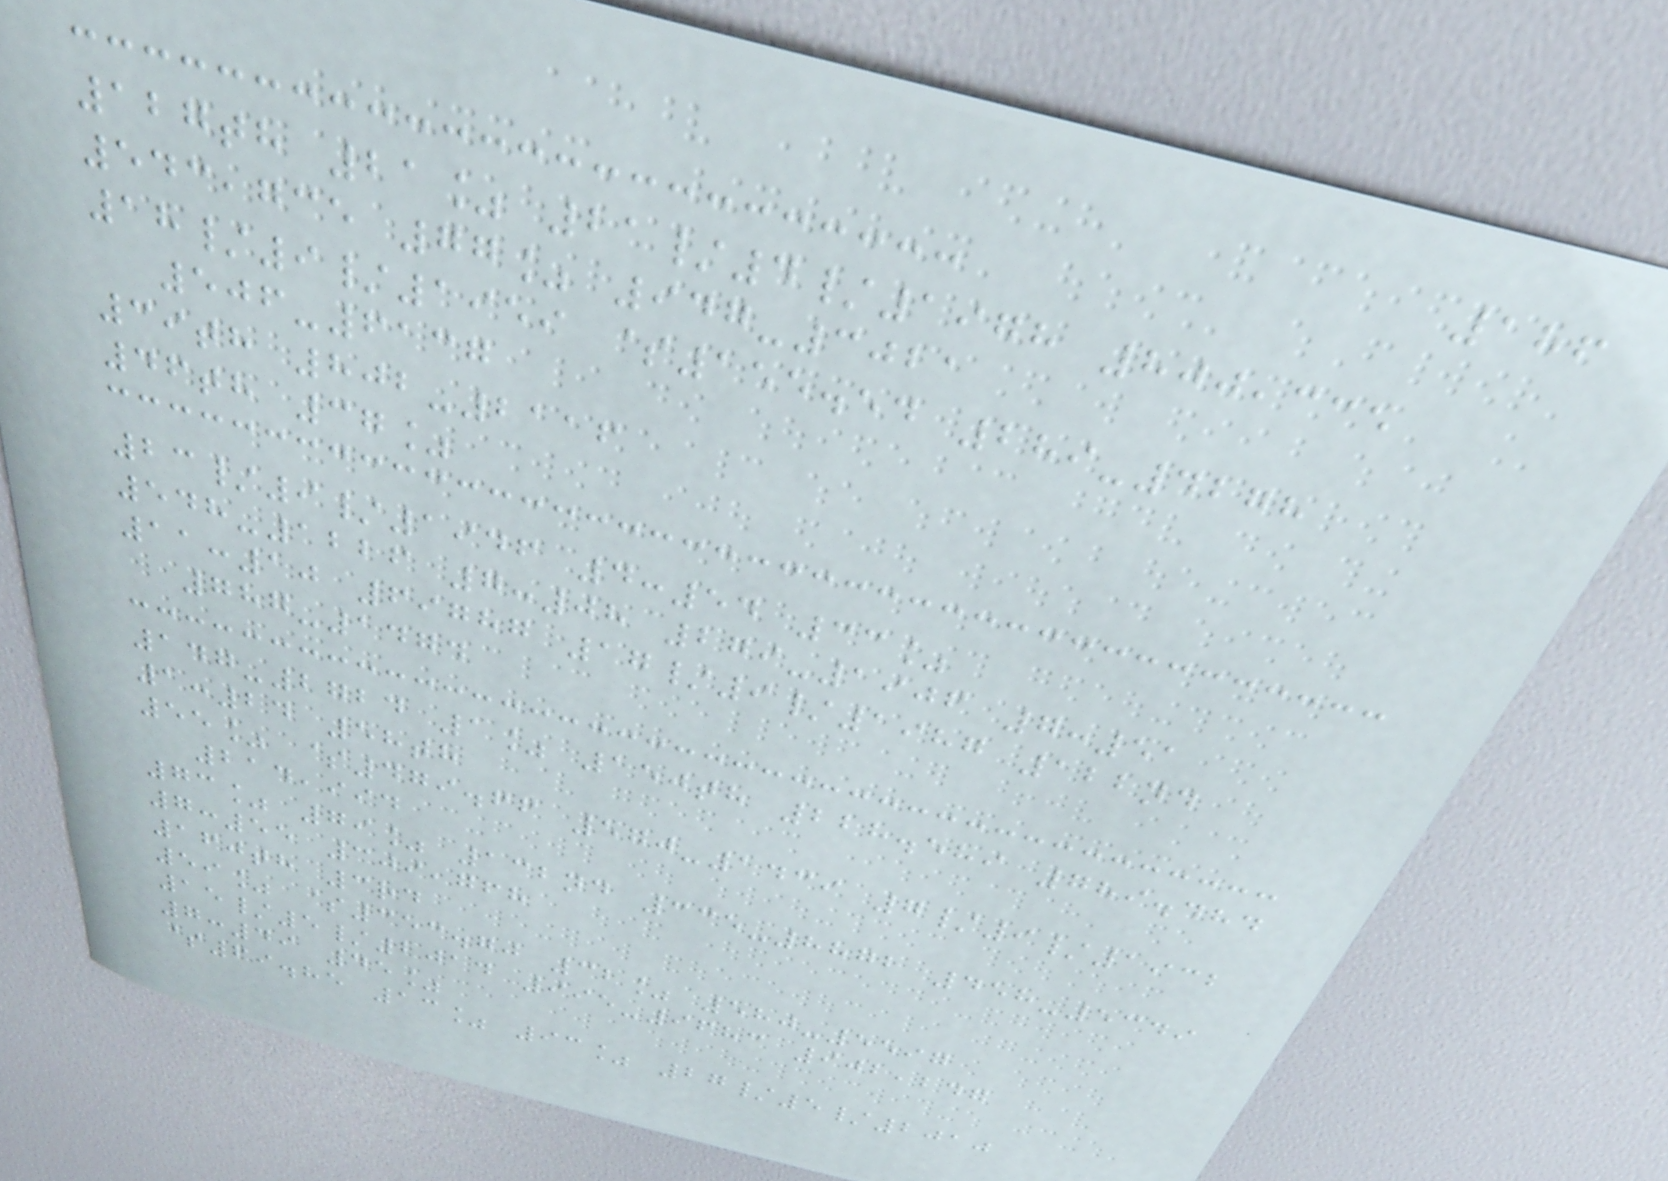186
127th 21% 21/4/1978 800,335
543,735 77% 947-3021
18/9/1959 $155.54 289-4278
506-6137
39th 802-2116
46th 37%
23/9/1946 4:54 33%
548-1226 7:08 279-1906 7:51
11:10 69787 17/9/1987 122nd
787-1474
147-2724 1% 150th 228.589 789.484
1:24 58th
55% $479.66 570-1439 7/9/1932
214,994
73% 79% 132nd 335-8872 458-5349
7:55 309,768
160th 3rd
59% $353.70 32% 580-5597
15/5/2014 995-9683 902,247
7:49 45%
$69.85 13% 93% 27/5/2010
